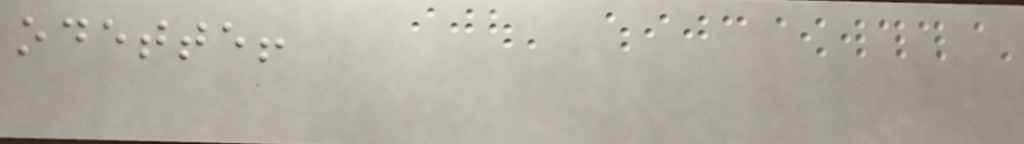odette!
